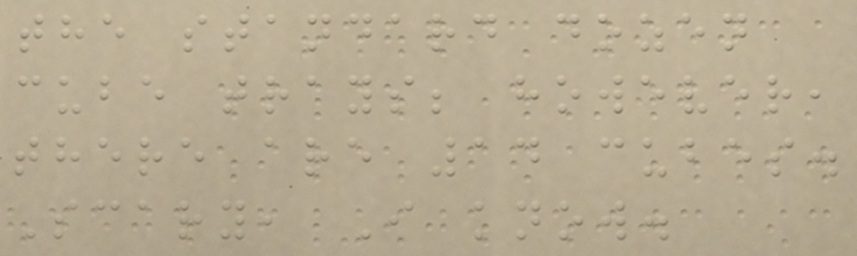the standard dozen
cube trays; however,
there are 14 cubes.
Scary, I know.
